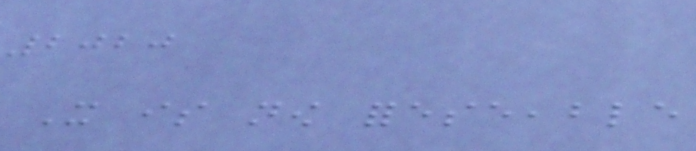2020
It is now foreseeable
